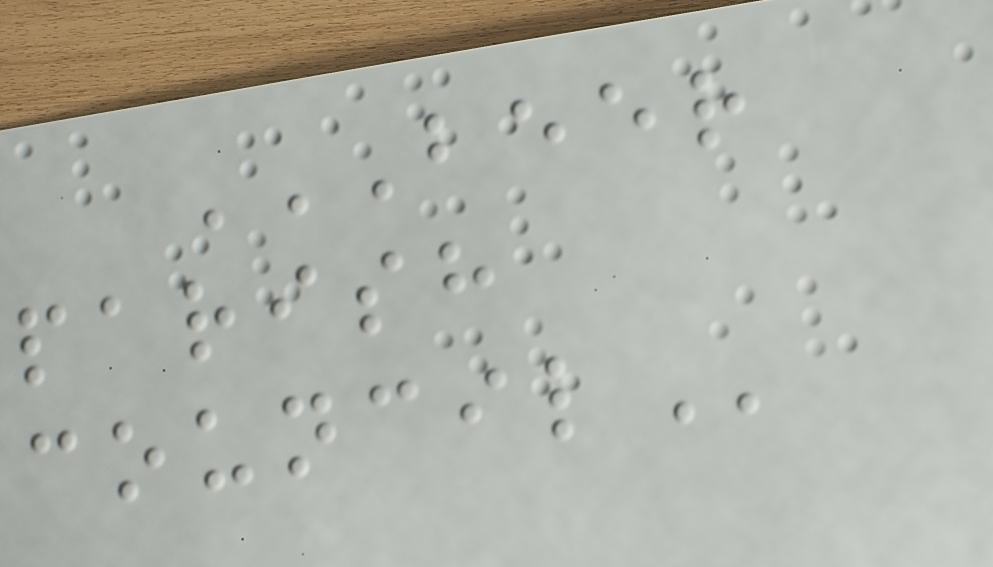BEER
PARISH
COUNCIL
